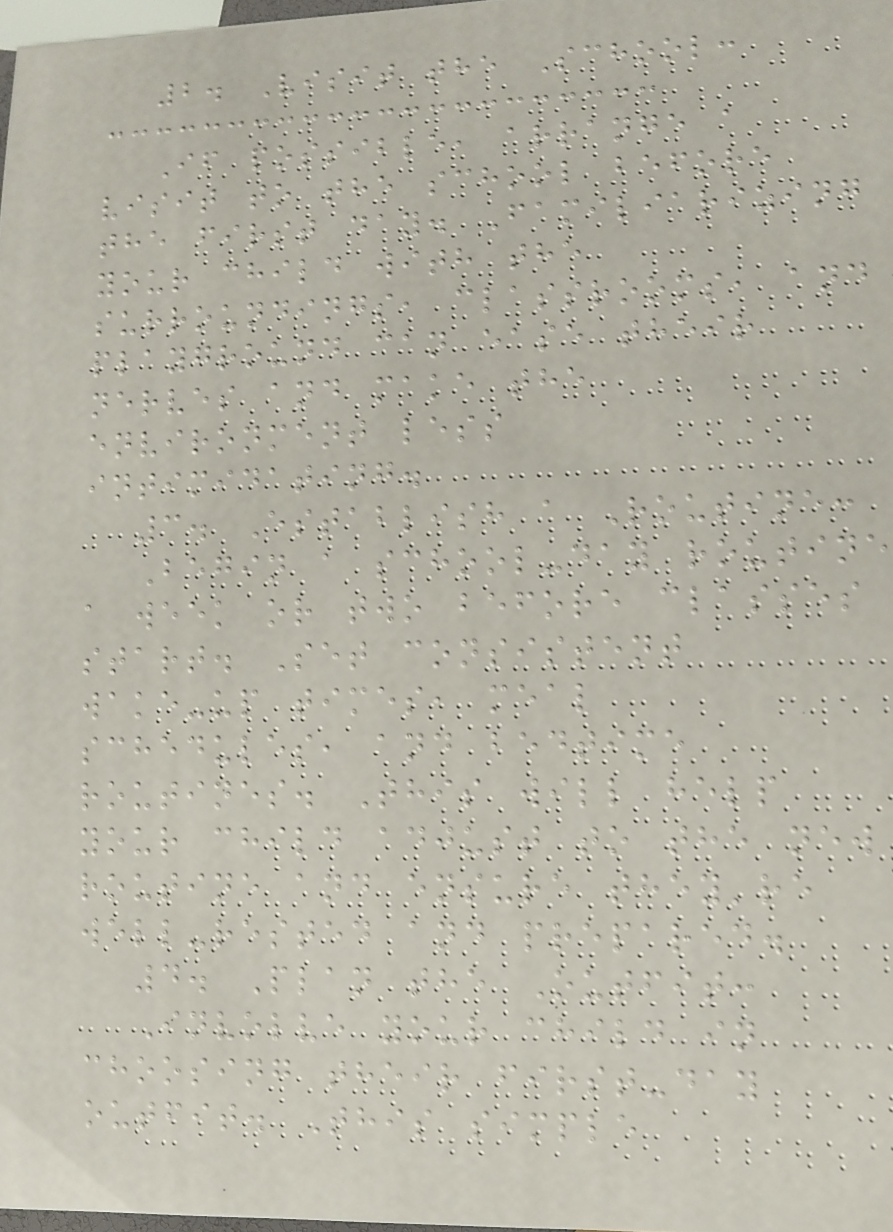2. Visit the School:
If possible, arrange a
visit to the school before
the first day. Familiarizing
your child with the
surroundings, classrooms, and
playground can ease their
nerves and make the
environment less
intimidating.
3. Establish a Routine:
Begin a school-day routine
a week or two before classes
start. Set consistent
wake-up times, meal
schedules, and bedtime
routines. This will help
your child adjust to the new
routine and ensure they're
well-rested and prepared.
4. Plan the Outfit:
Involve your child in
choosing their first-day
outfit. This simple
